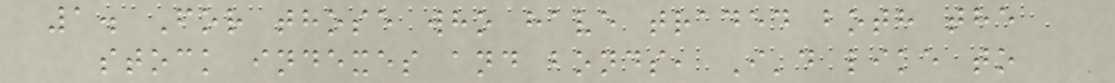1. For those who have traded both the
stock indexes and bonds, I'd like to
